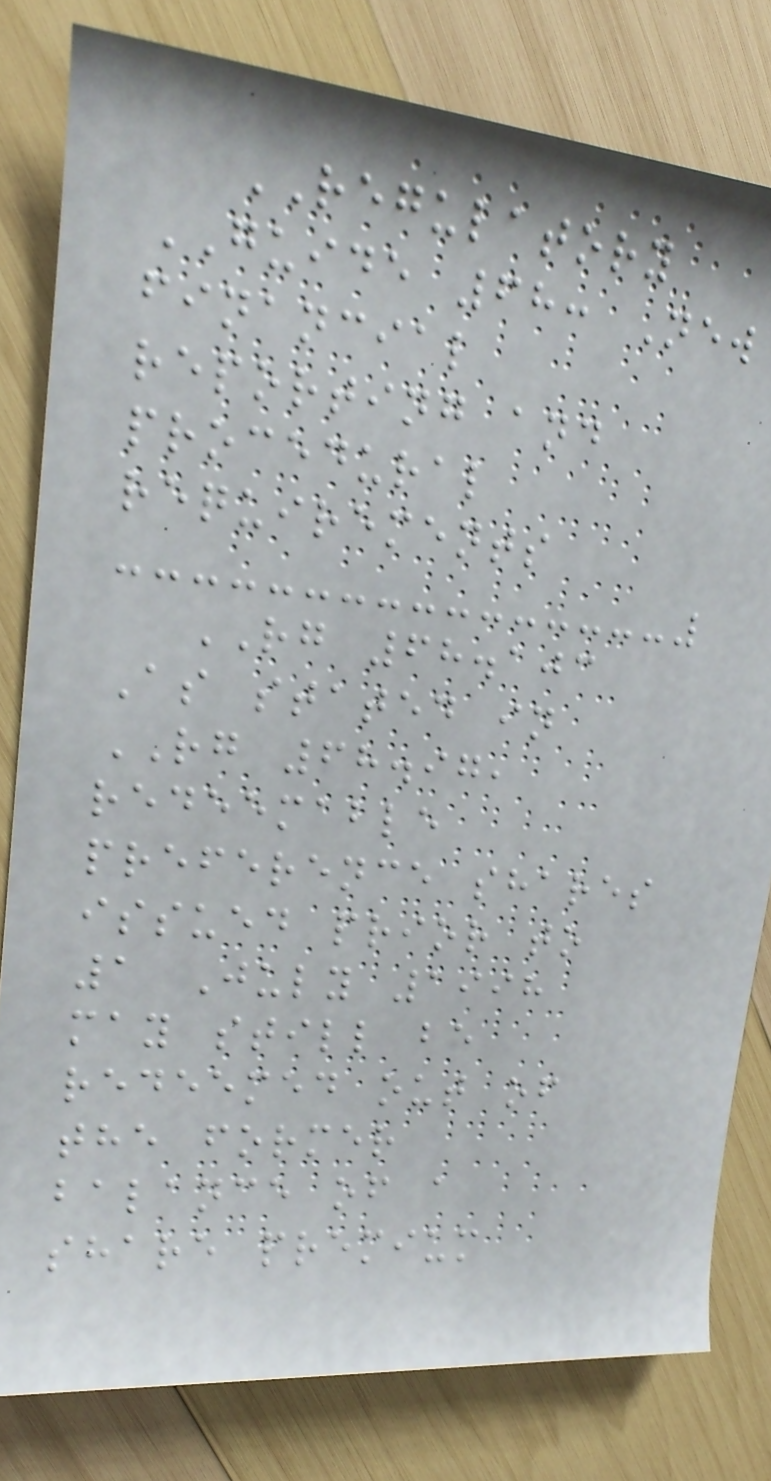REGULATORY
GUIDE 68: New
financial
reporting and
procedural
requirements
RG 68.103
As stated in
RG 68.97,
redeemable
preference shares
issued prior to
1 July 1998
may still be
redeemed out of
the former
balance of a
share premium
